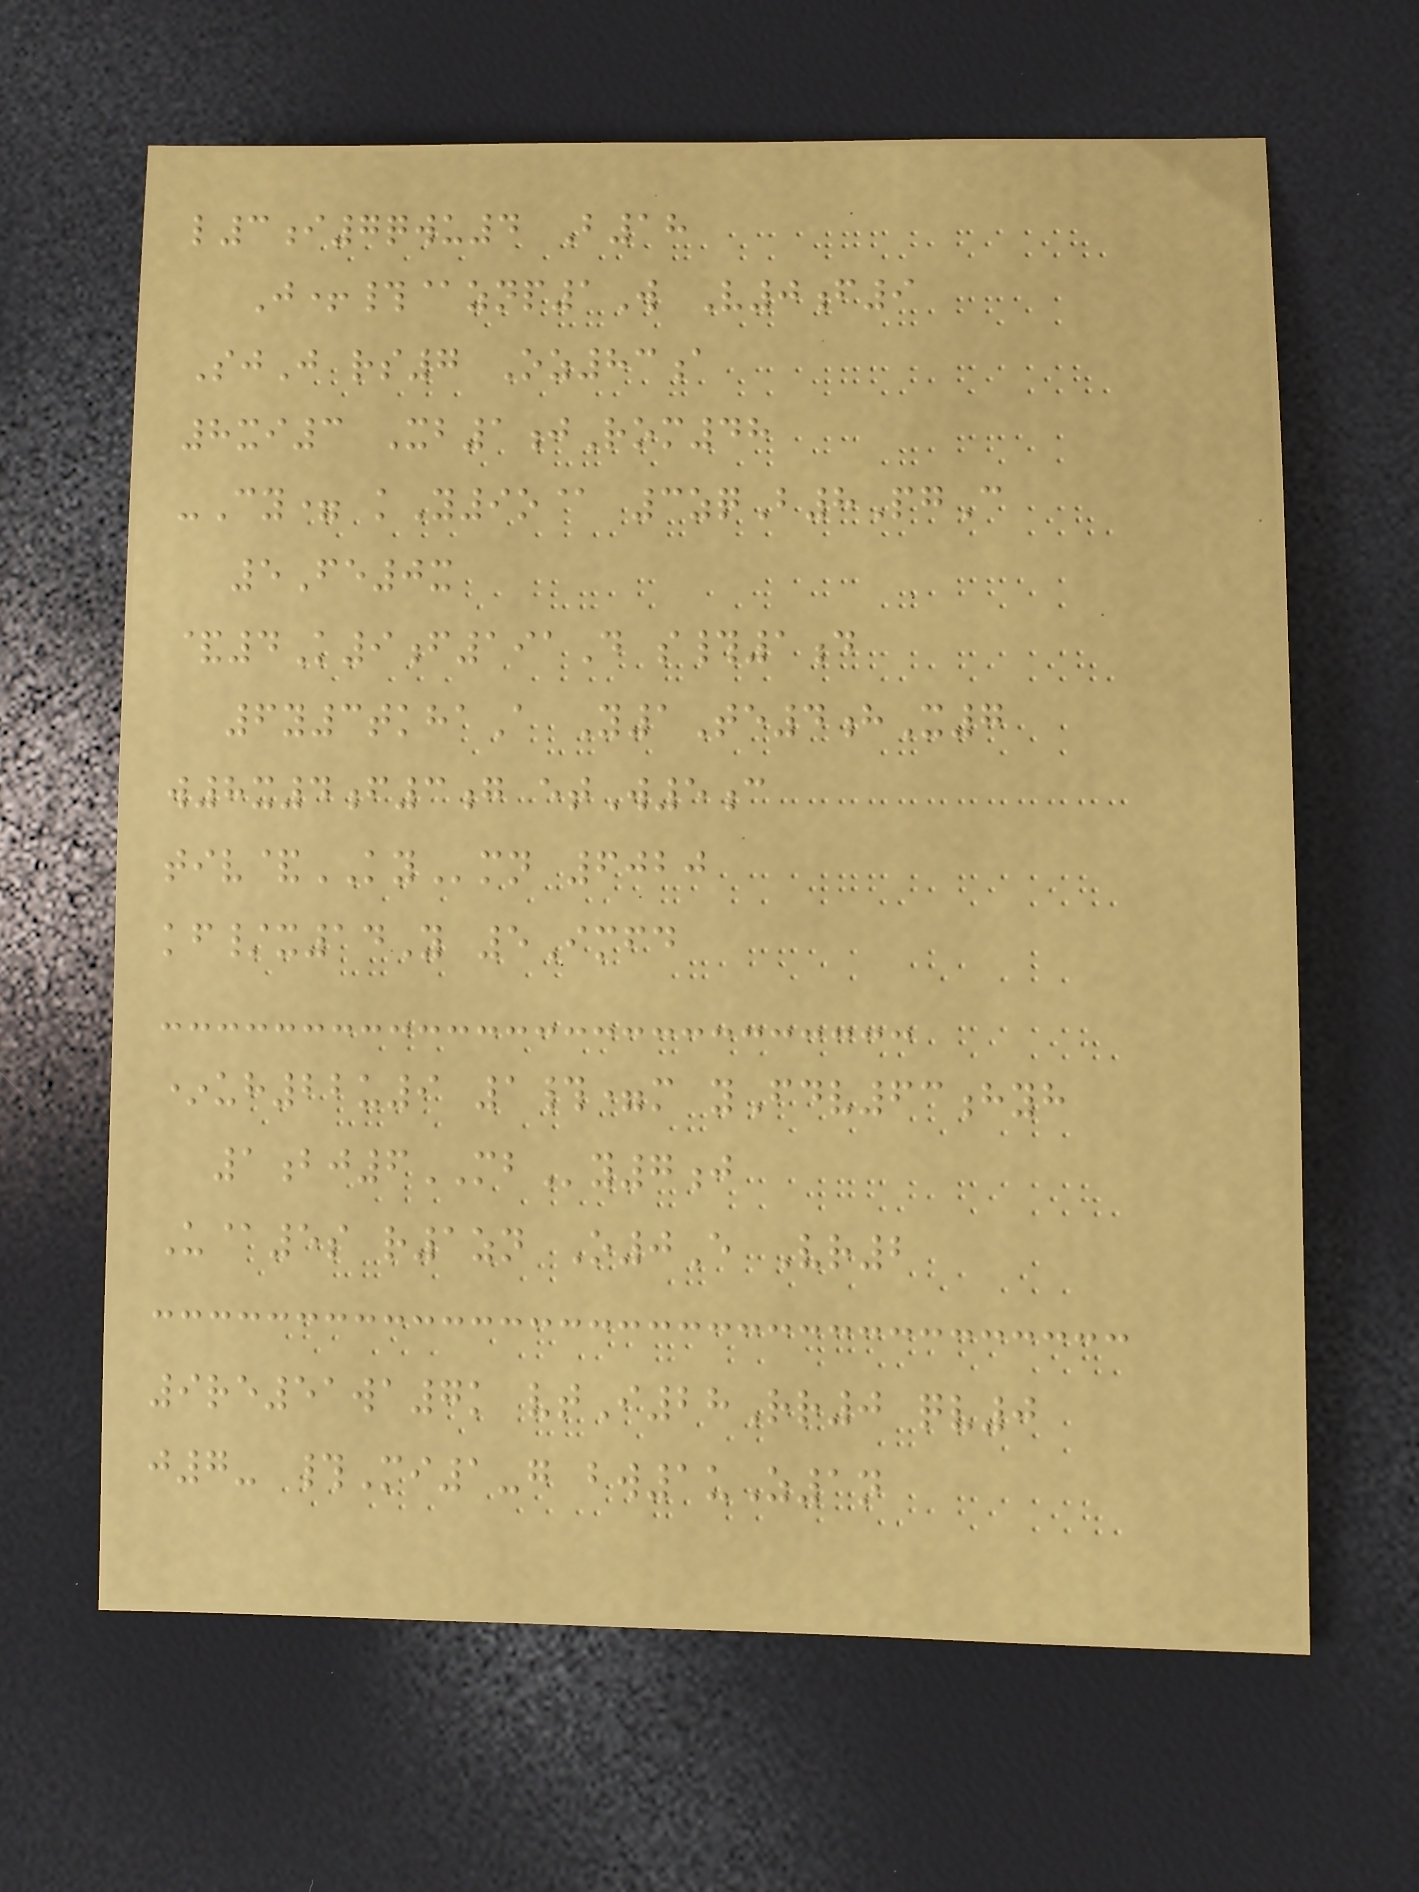l3i7qwu4 B18
J+#@znp1W V0f9
SjJ rs7 Oz83a
8xi3 Xb1jRom48
-Cy= kY9o@ 3zqB8PgC
5Fe0x
&4K9f191D s#1d
6y3tkhaA Y1Te4hX7
w8x4f3g etW5c
tiv&KYmn 6020
kf/x14Y 5Imfd
*uh22u9 1#=m yFdv63hyh
1bj6MBy7j
U@5s r1zn O0E Vr2
9re51wa7k vtI28Rr0 qv0
j7- #Mi1-g bw1uZ1n
